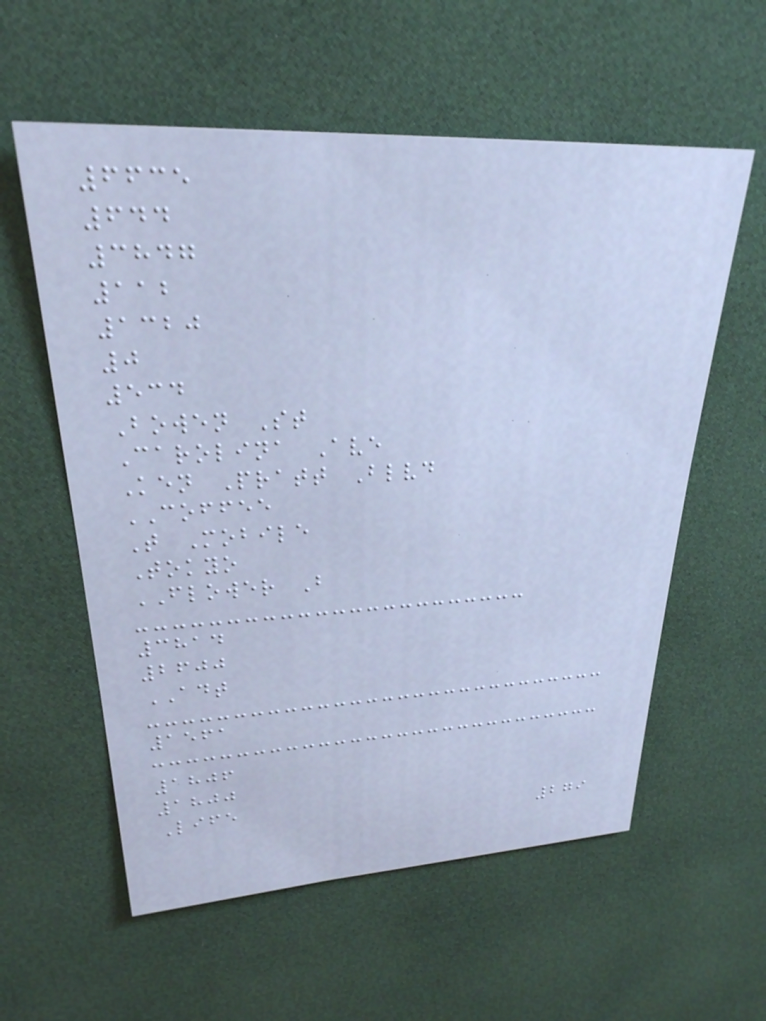6635
644
3847
112
1320
0
534
Bowen St
Carolina Ave
Ken Pratt Blvd
COFFEE
T Mobile
Tokyo
FLOWER B
3814
2600
ADT
1561
1806
1800
Life
279
